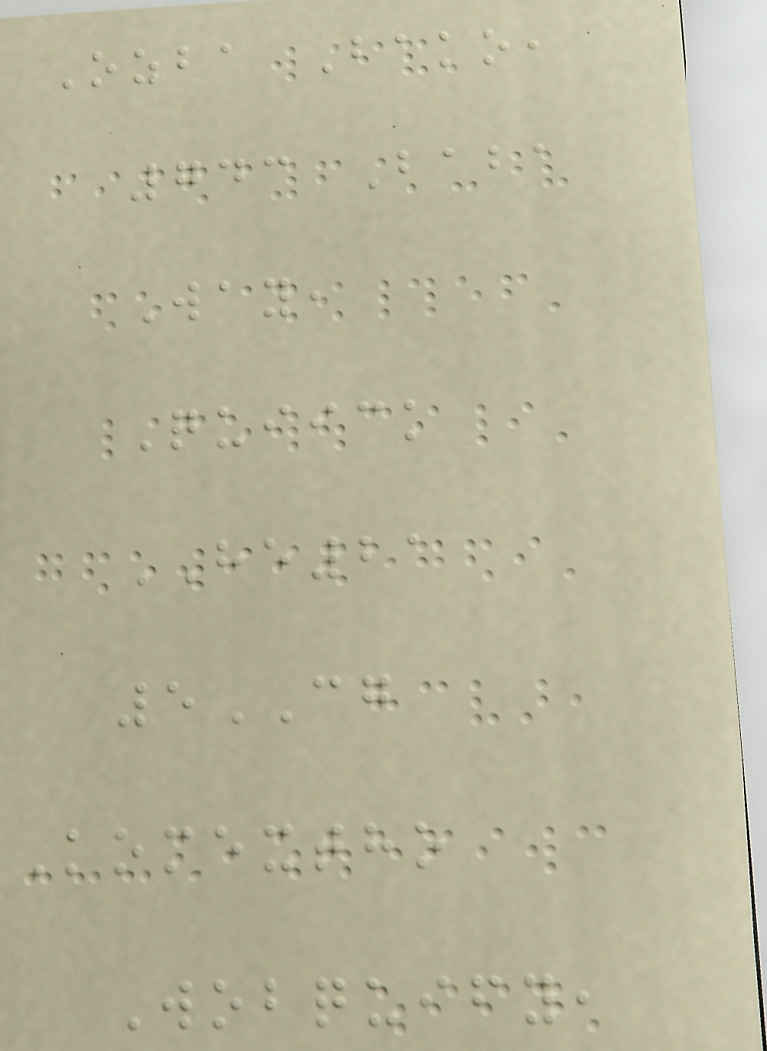Ozba Bako,
743 Baba
Way,
Quiick
HE21
5CG
Komextho
Wobquify,
